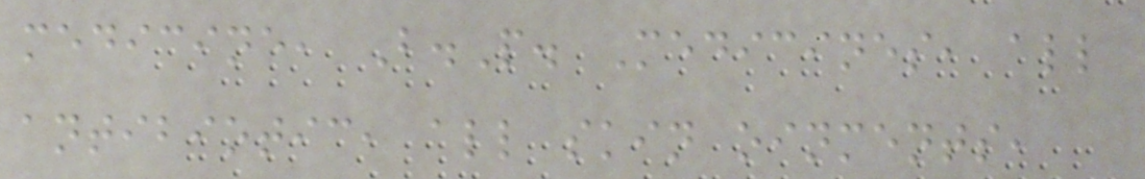medicine, B.P. Medicines, all
antibiotic, all skin oinments,
